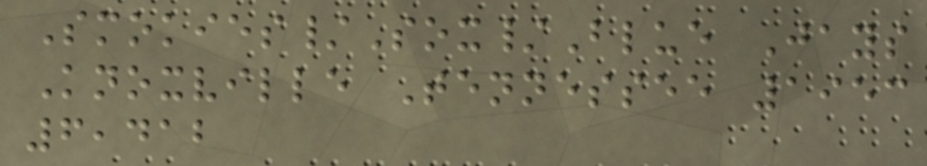Smokies/Sox/Blue Jays
Knoxville Tennessee 1953
6,412
